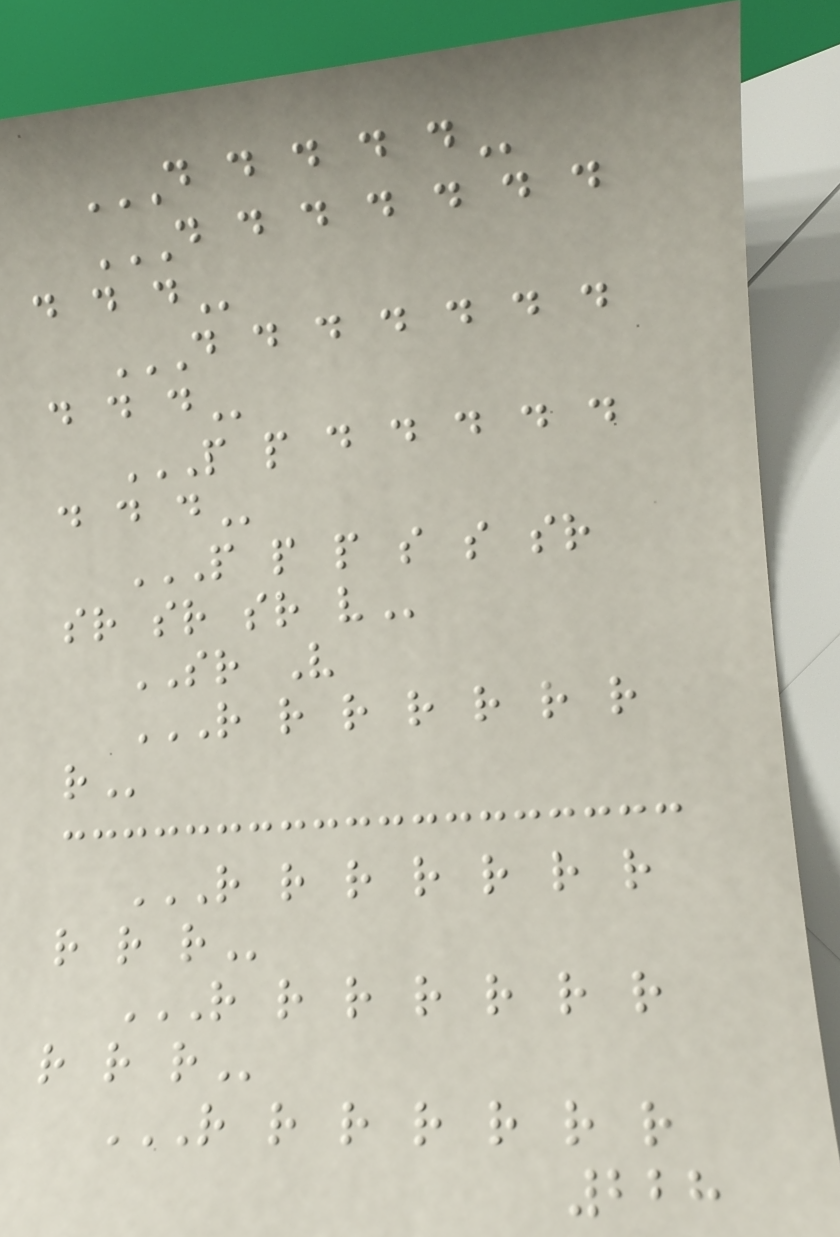D D D D D
D D D D D D D
D D D
D D D D D D D
D D D
P P D D D D D
D D D
P P P S S SR
SR SR SR V
SR V
R R R R R R R
R
R R R R R R R
R R R
R R R R R R R
R R R
R R R R R R R
228
